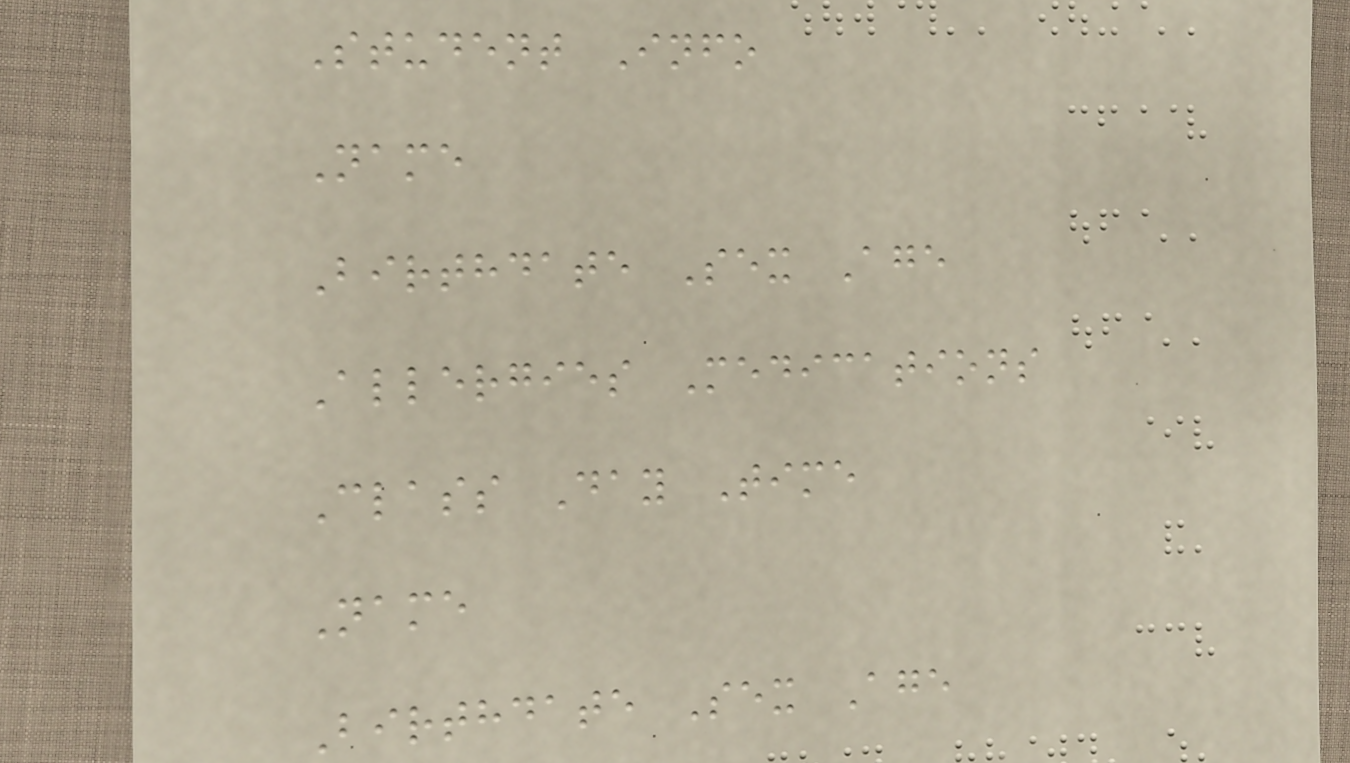Student Info
Name
Birthdate Sex Age
Allergies Medications
Class Day Time
Name
Birthdate Sex Age
